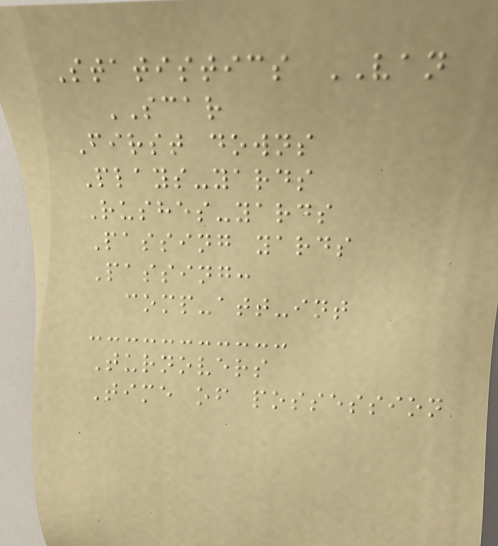Statistics VAN
SCAR
First downs
Plays-yards
Rushes-yards
Passing yards
Passing:
comp-att-int
Turnovers
Time of possession
